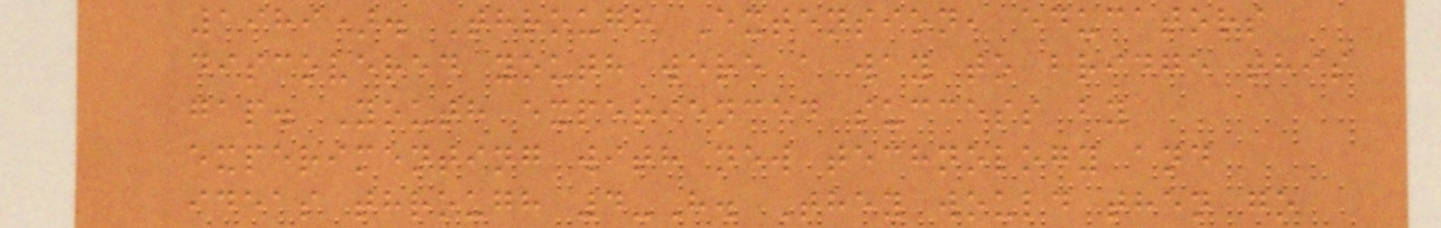1989). Through Extension, educators
discovered youth were a way to bridge this
gap. Youth experienced success by
experimenting with new technology and
ideas through 4-H. They would then go
